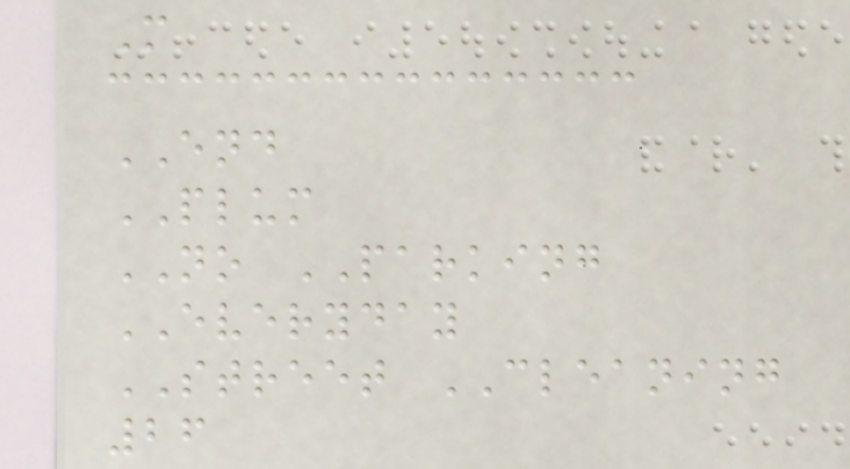M
END
PLUM
NO PARKING
EVERYDAY
STREET CLEANING
26
